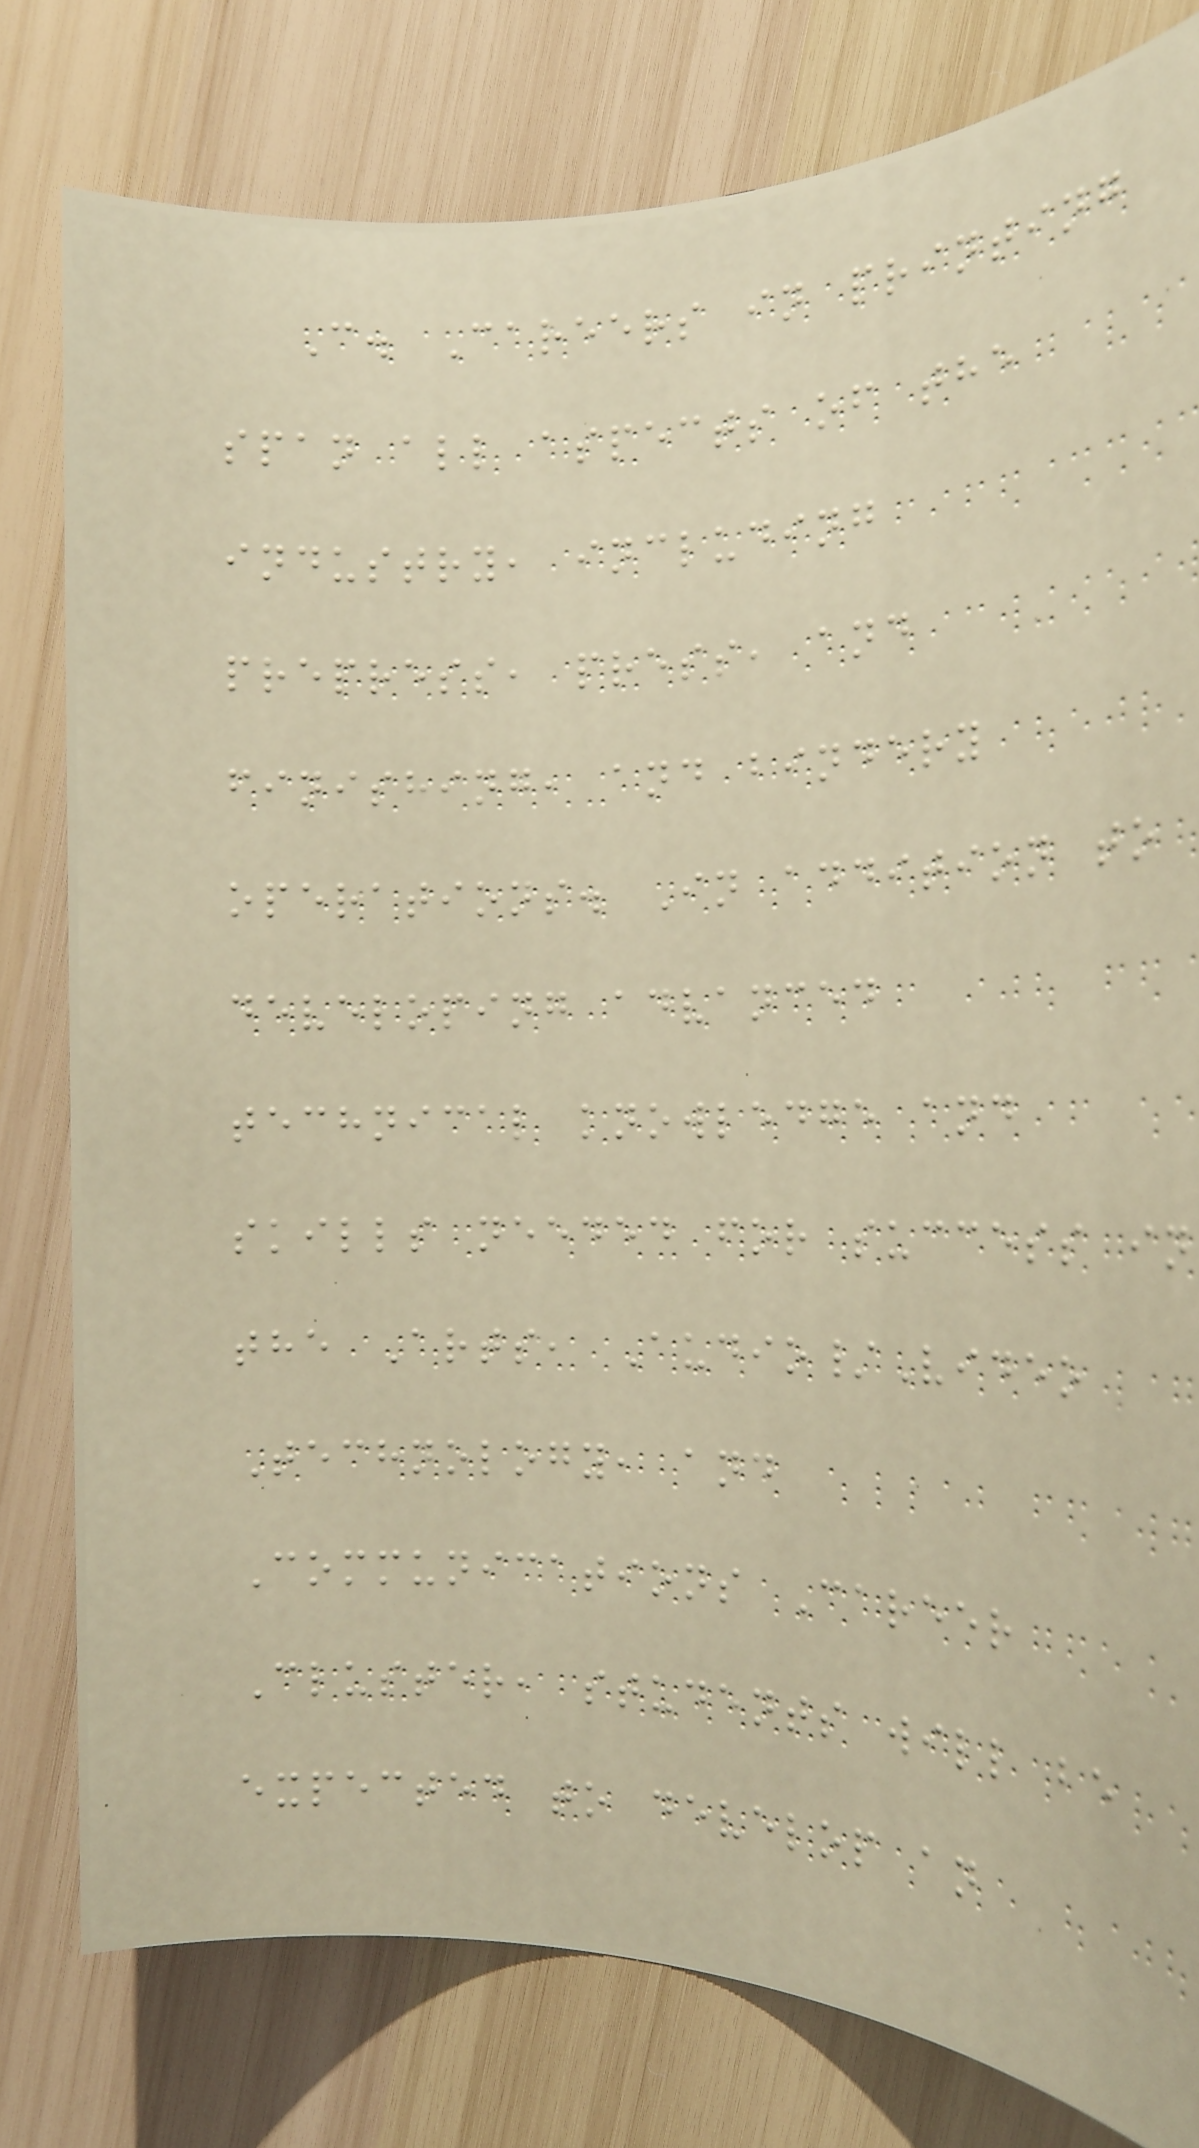C. Careers in printing
span all aspects of the
industry, including
prepress, press, and
finishing, and bindery
operations. In addition to
developing advanced
technical knowledge and
skills needed for success in
the Arts, Audio/Video
Technology, and
Communications Career
Cluster, students will be
expected to develop an
